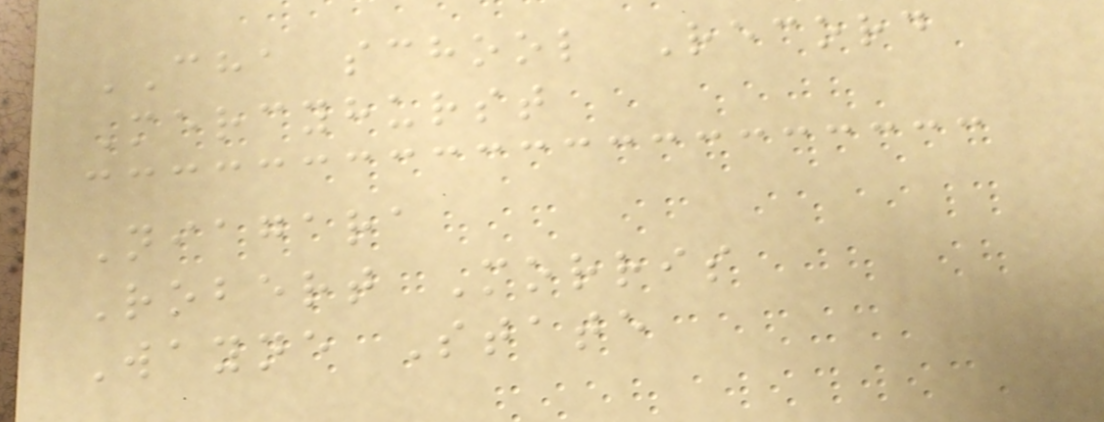CHA school Record
Mercyhurst
Niagara
Robert Morris
Wayne State
